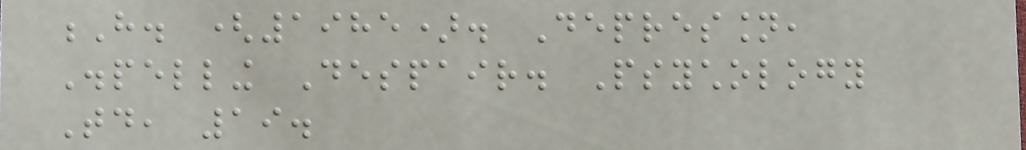H. (1985). Depression,
Dispelling Despair. Psychology
Today, 19.
